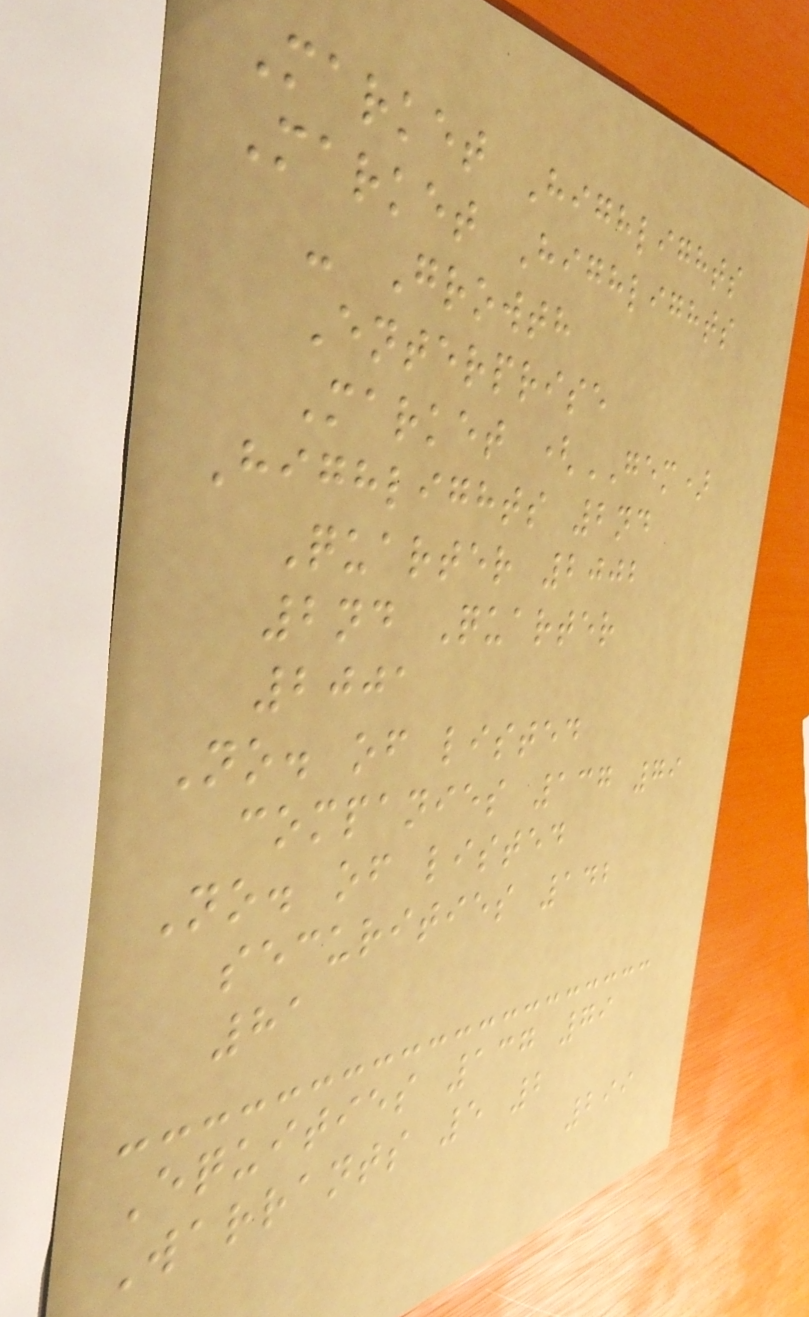Market Highlights
Market Highlights
- Growth
Enterprise
Market (GEM)
Highlights 2nd
Quarter 2002
2nd Quarter
2001
No. of listed
companies 137 79
No. of listed
securities 142
81
Equities 137 79
Warrants 5 2
299
